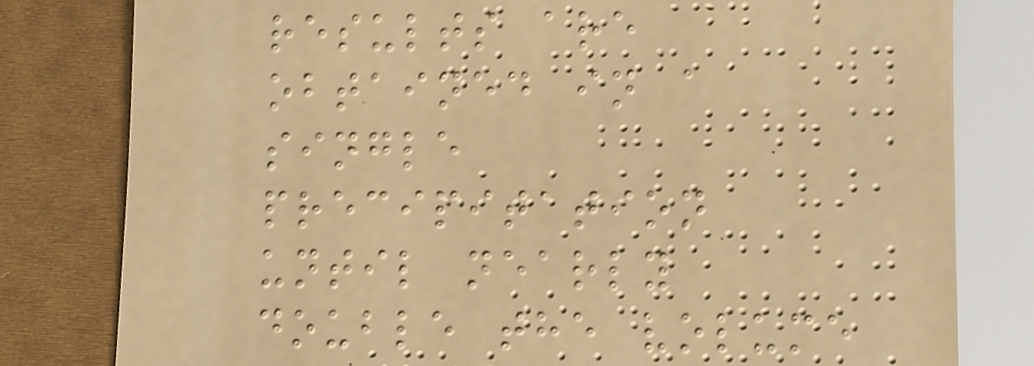results are
obtained in a
single
precipitation
until nearly
double the volume
